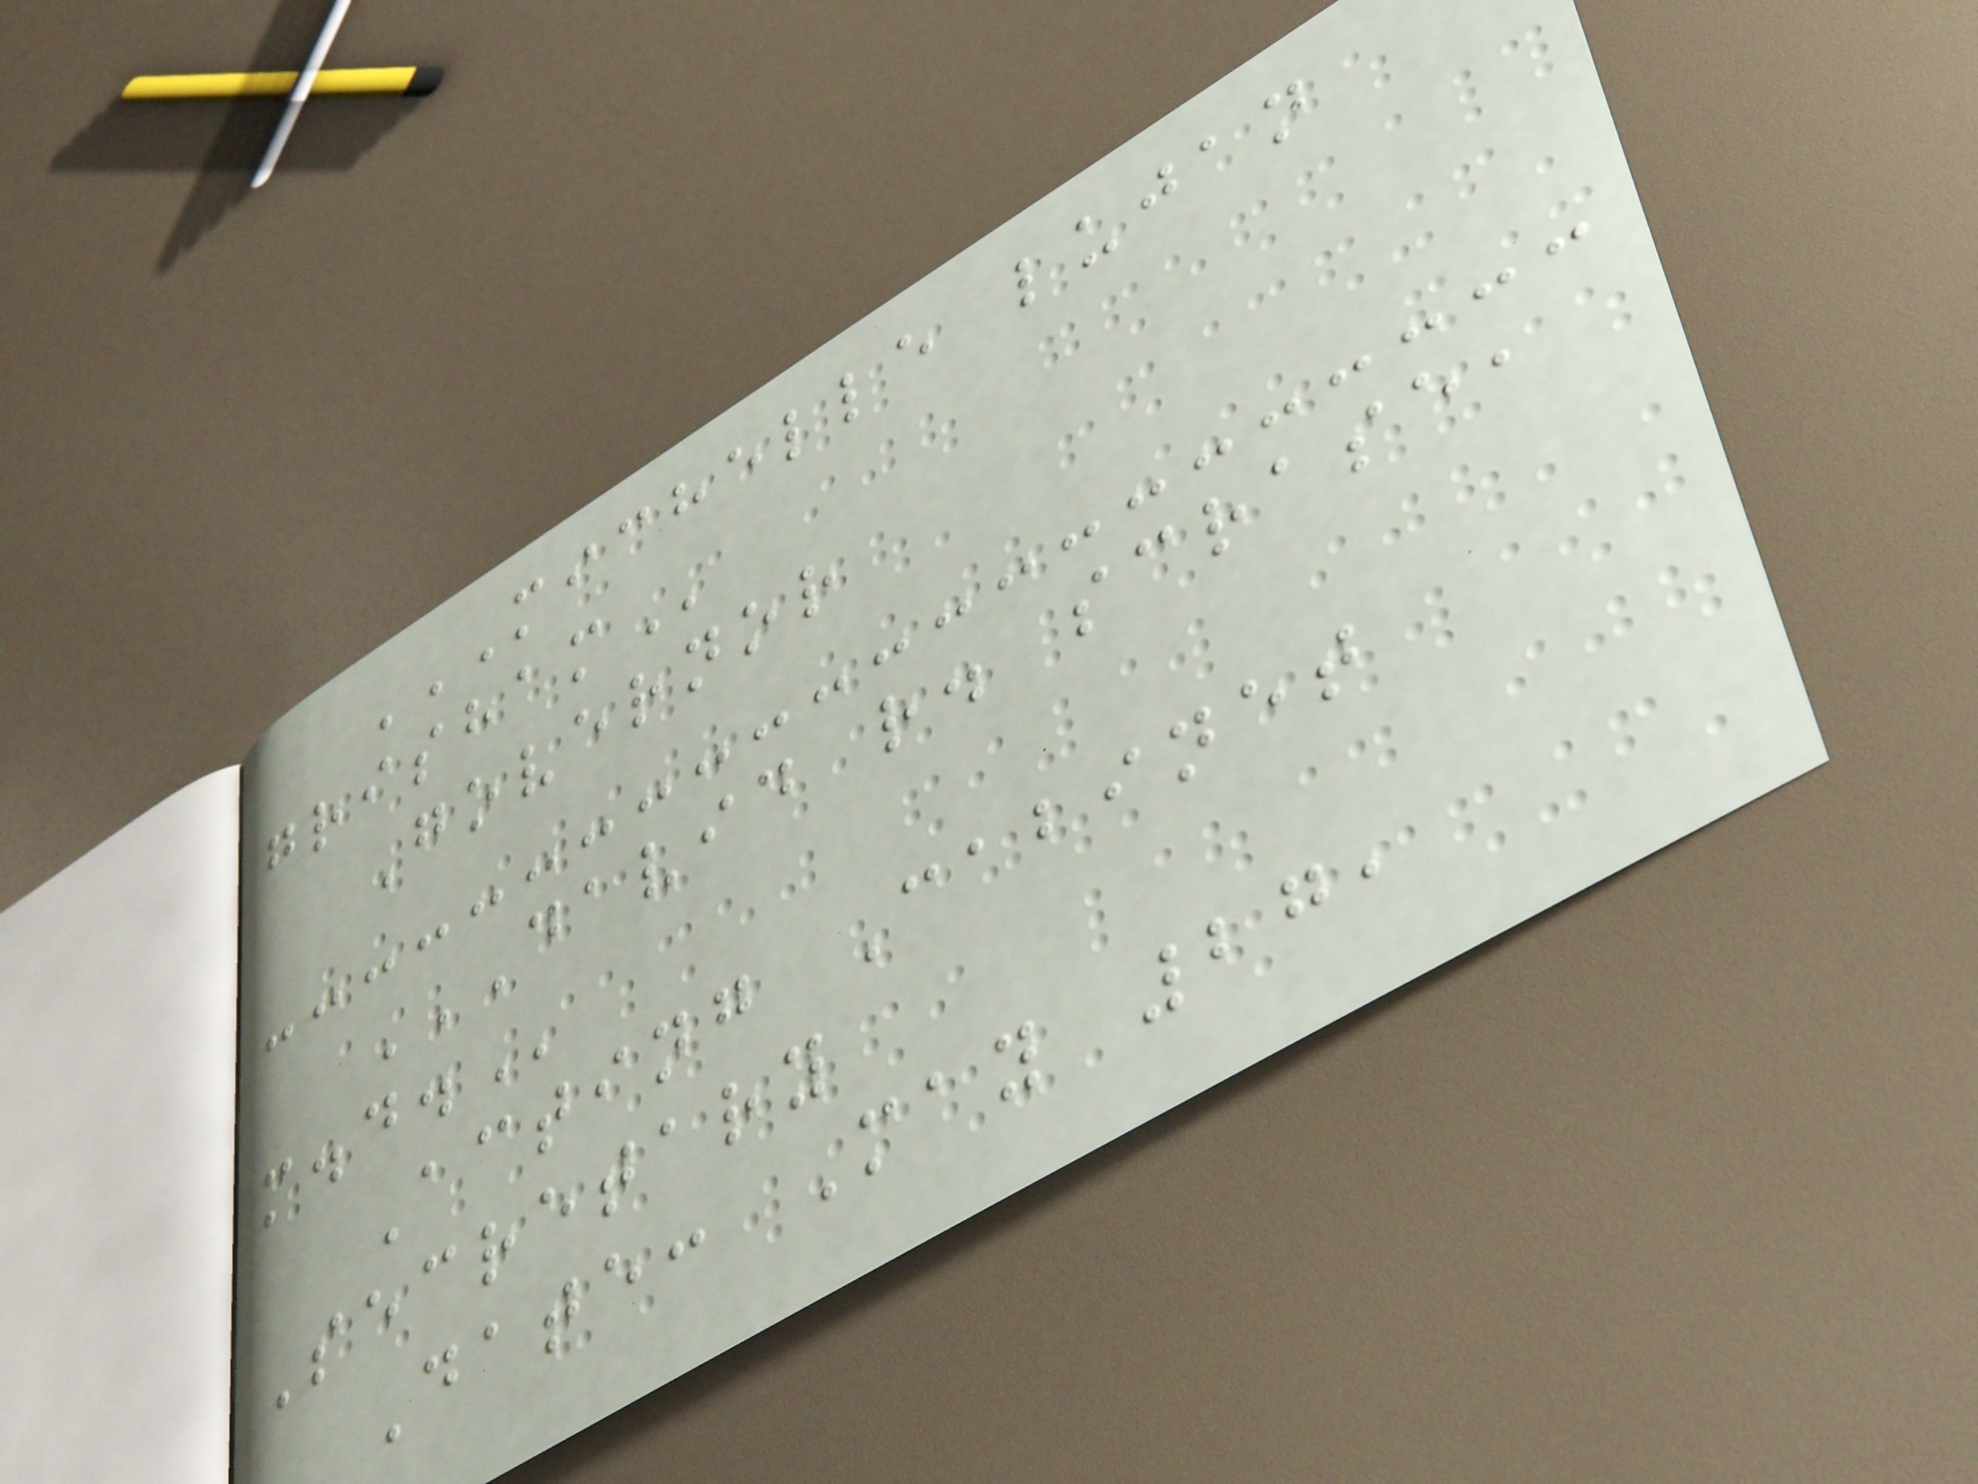MICHELLE LUJAN
GRISHAM
Governor
DAVID R. SCRASE,
M.D.
Acting Cabinet
Secretary
Date: May 27,
